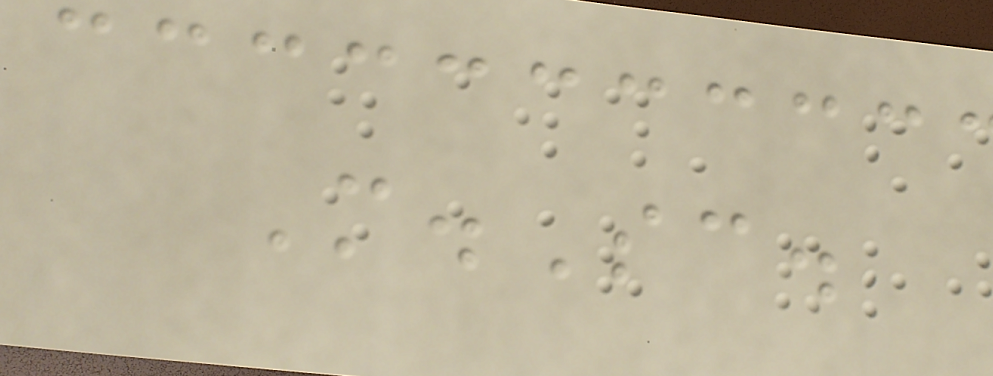M.Sc.
